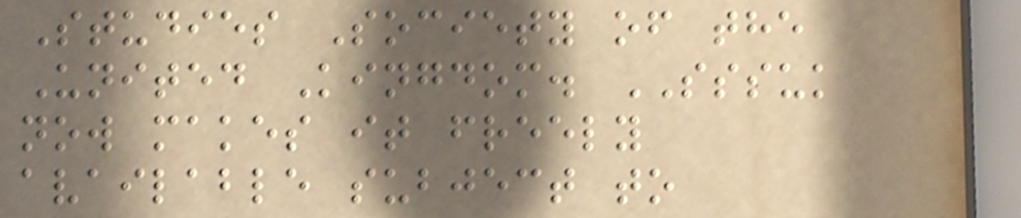Studies Society of the
United Kingdom. SSSUK
now makes it freely
available subject to
